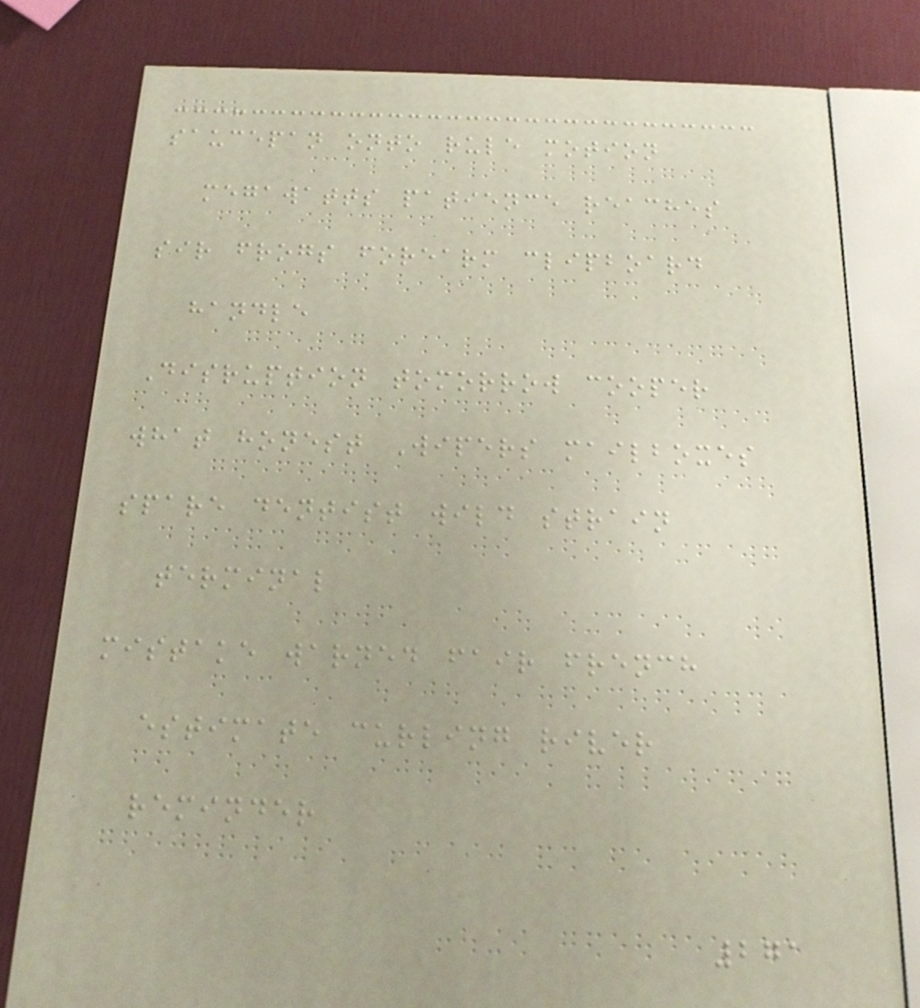saucepan onto rule motion
megawatts patience reaches
sir frogs forearm clipboard
handle
Disruption tomorrow cooper
what honest Wipers mailboxes
spare dentist wild strain
terminal
mistake warned fair french
estimate curling river
reminder
271
